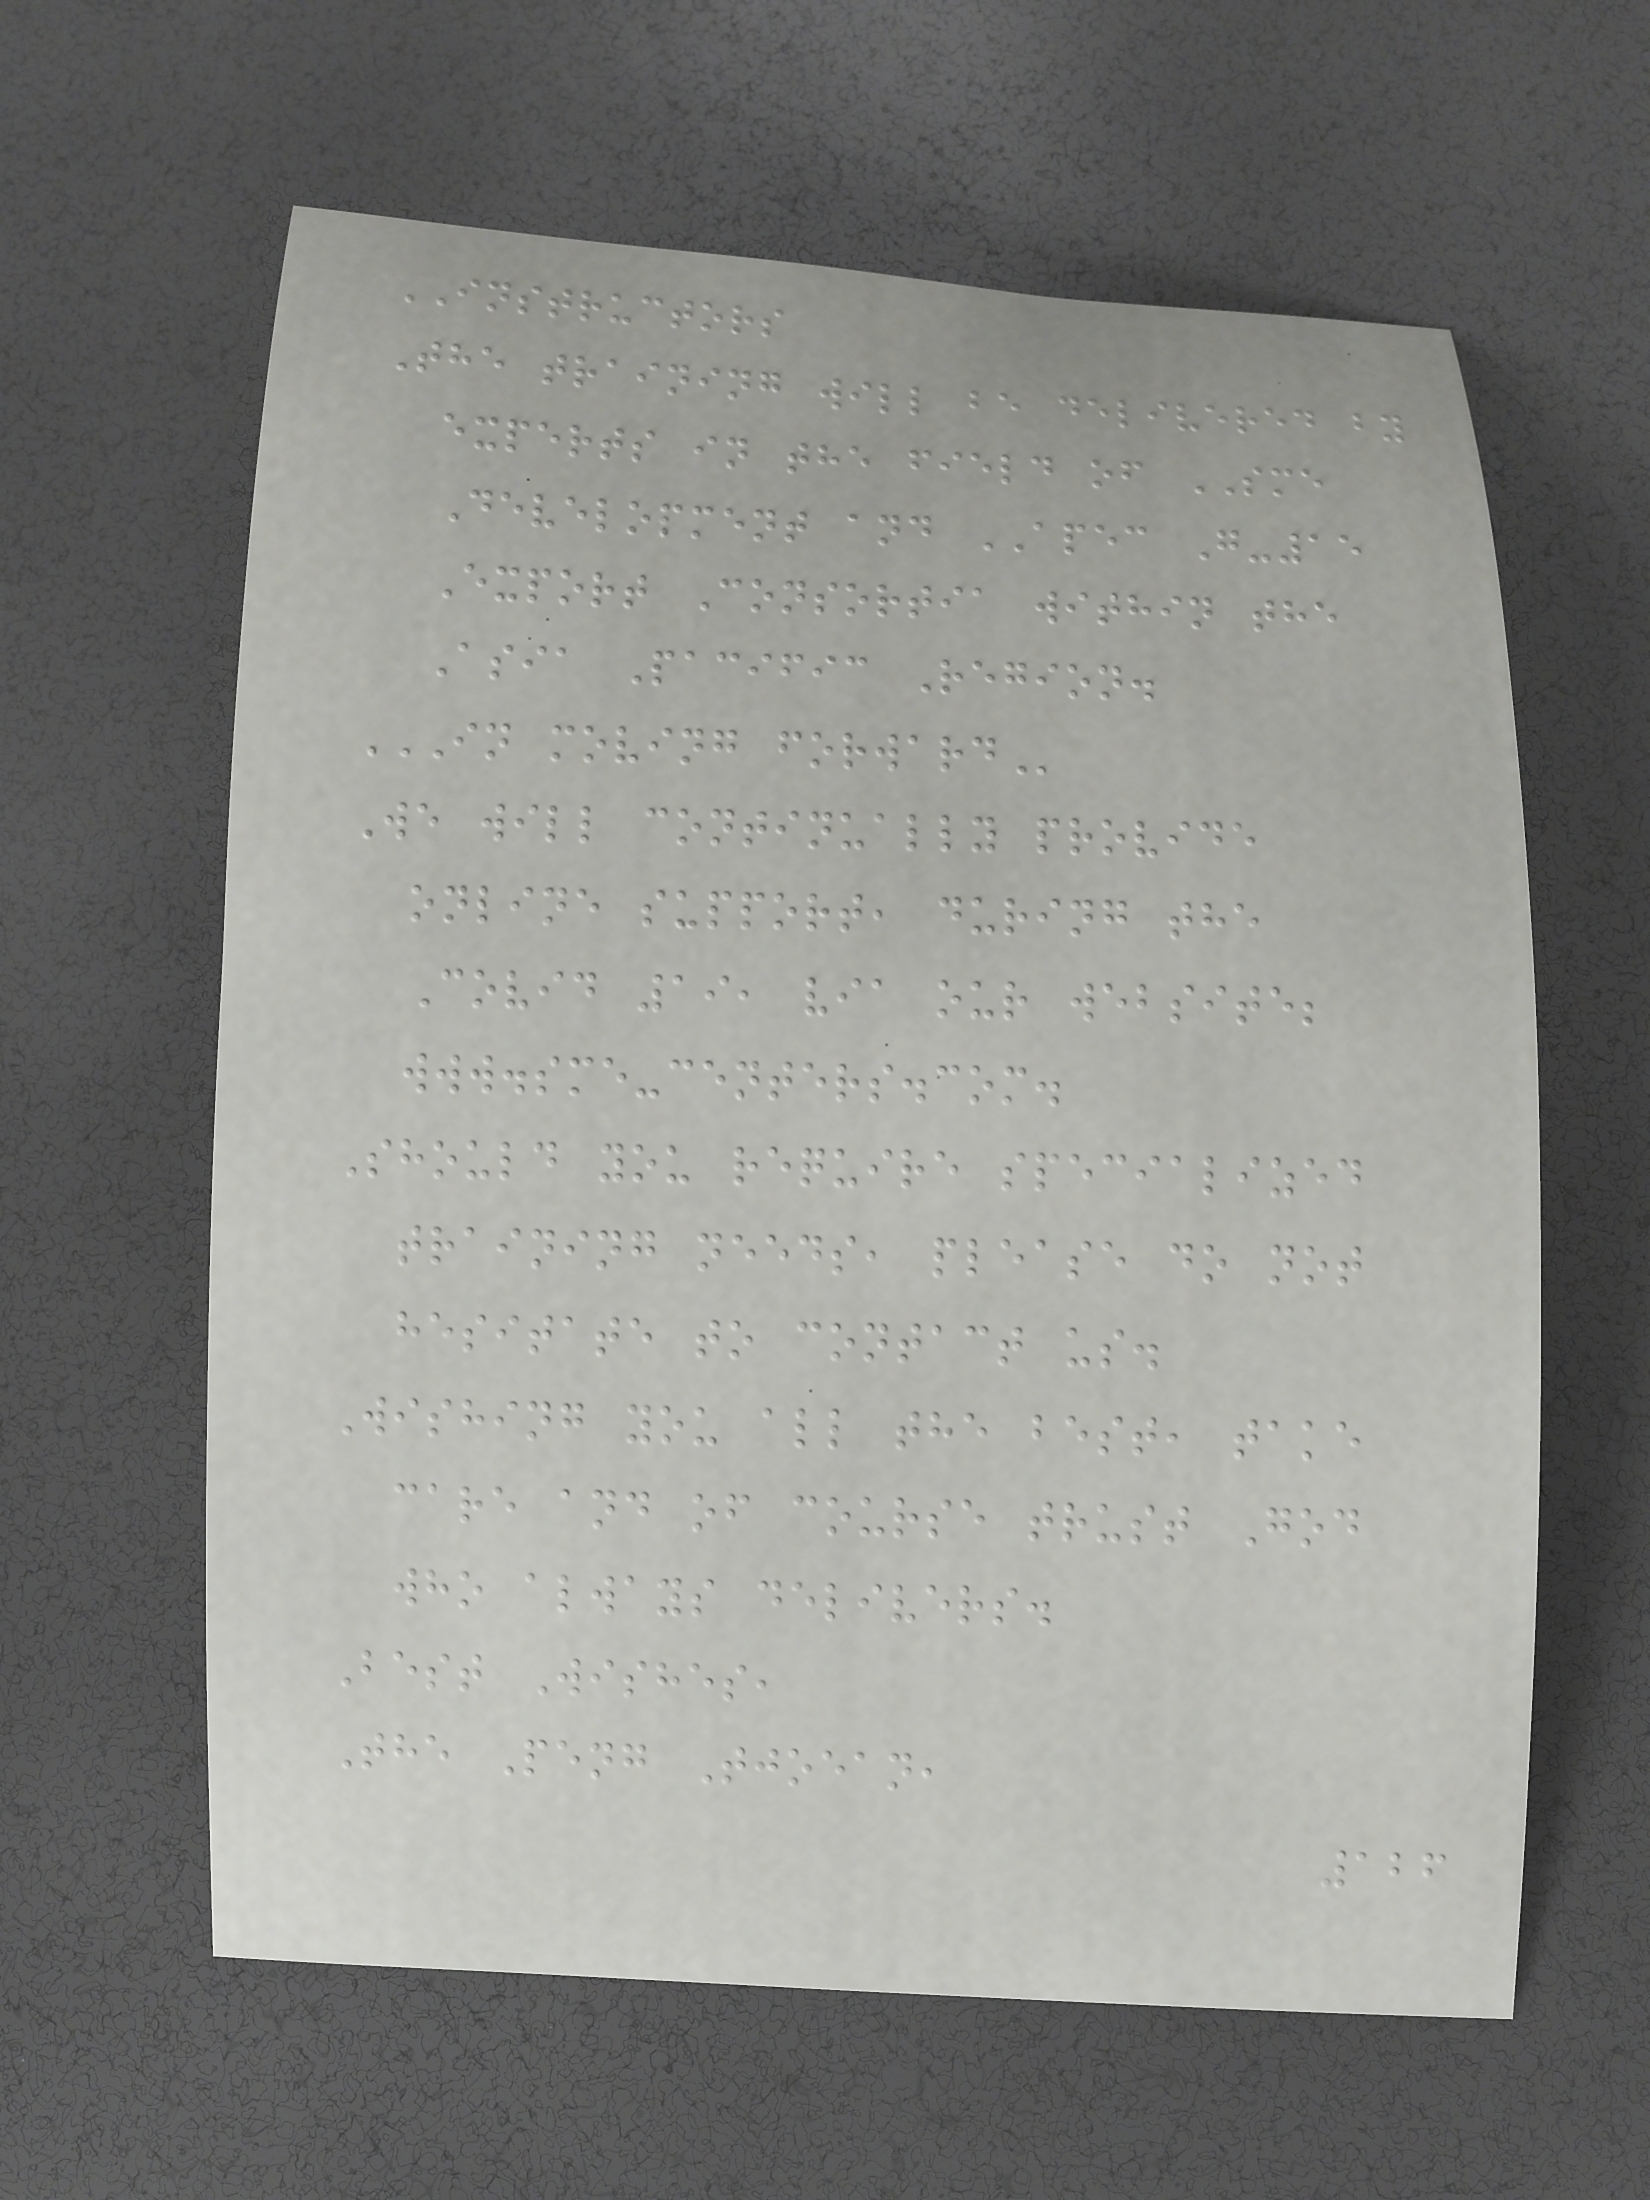INSTRUCTORS
The training will be delivered by
experts in the field of SME
Development and APEC G-15
Export Consortia within the
Asia Pacific Region.
IN MOVING FORWARD
We will continually provide
online support, during the
Covid 19, via our website;
www.sme-centers.com.
Should you require specialized
training needs, please do not
hesitate to contact us.
Wishing you all the best, take
care and of course trust God
who always delivers.
Best Wishes,
The Peng Tjoean,
126
